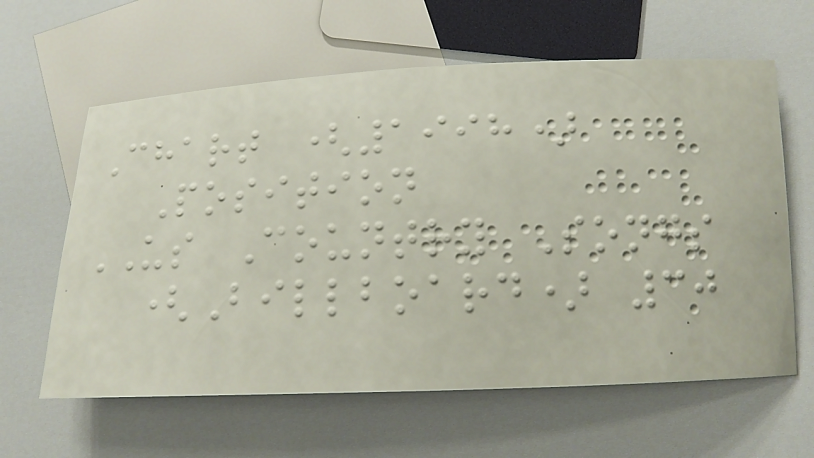Chart (1998)
Position
US Country Songs
(Billboard) 30
